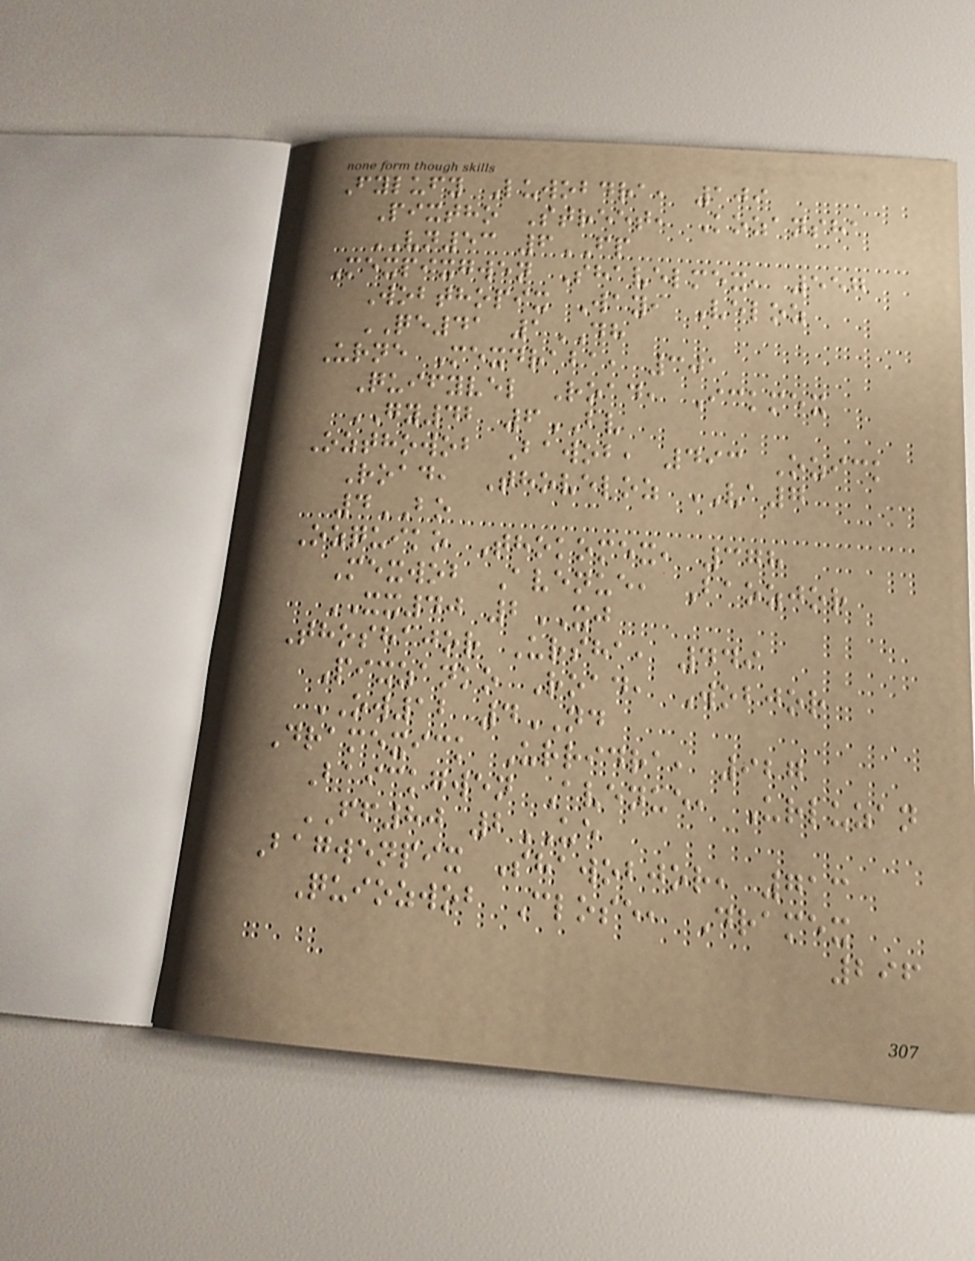Fylufy Luwobdra, 109
Pixtho Street, Kozansha
VN53 6FP
Mexpixgwen Shavelmex, 557
Wobthopix Way, Veloz
QE41 1DH
Urne Mexdraba, 301
Quifyvel Road, Ickmex
GY42 6BV
Ozthowob Bawob, 493 Ozick
Road, Thoveloz VA7
4BO
Ozquiko Thokomex, 378
Mexwob Avenue, Baozjor
XX40 2XJ
Thoshajor Ursha, 449
Pixzanko Road, Wobjor
OW12 4ND
Dramexick Urridra, 927
Baickgwen Avenue, Urluzan
FF80 2UE
Bagwenpix Shawobjor, 713
Quiozwob Close, Dramex
296
